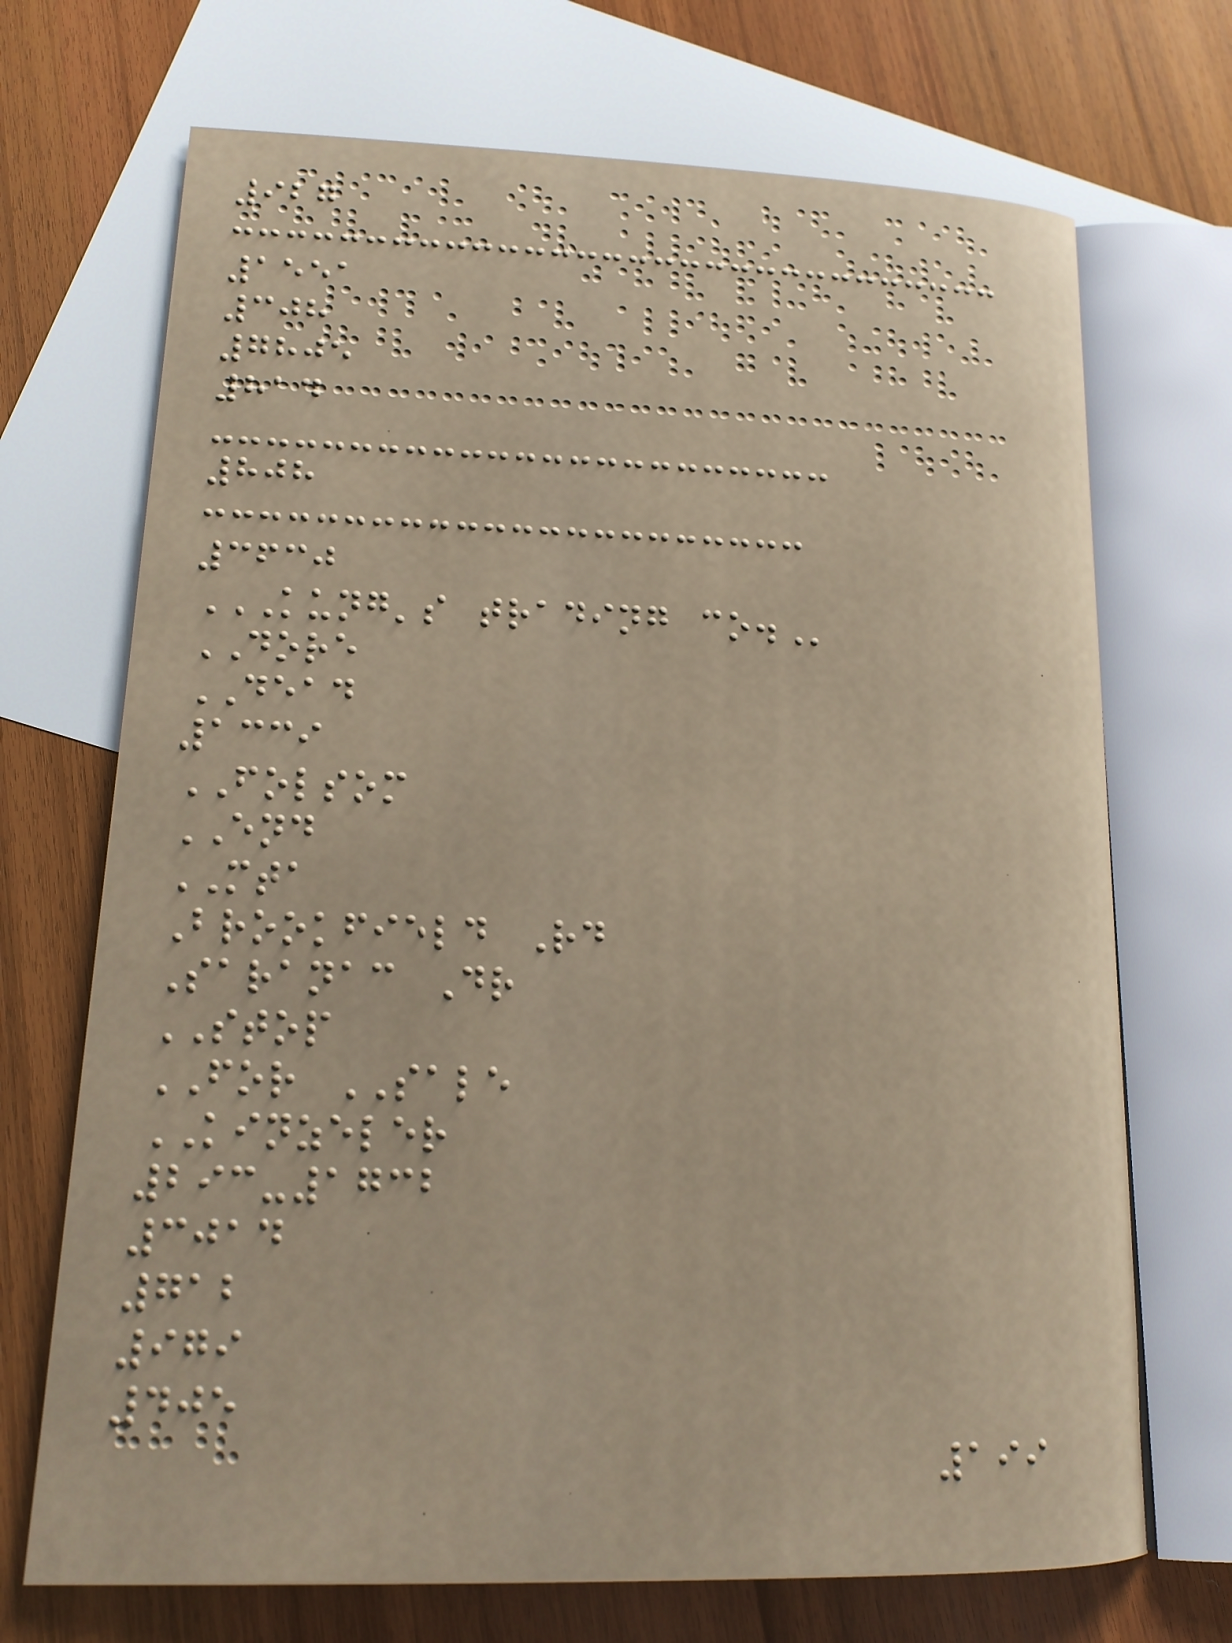927
1551
308
7805
814
808
3630
KUNG'S TRADING CO.
DORE
DEAD
1339
FOLSOM
END
MTA
Brookfield Rd
Saranac Dr
STOP
FOR SALE
KINZELER
293-1732
3014
712
979
405
199
